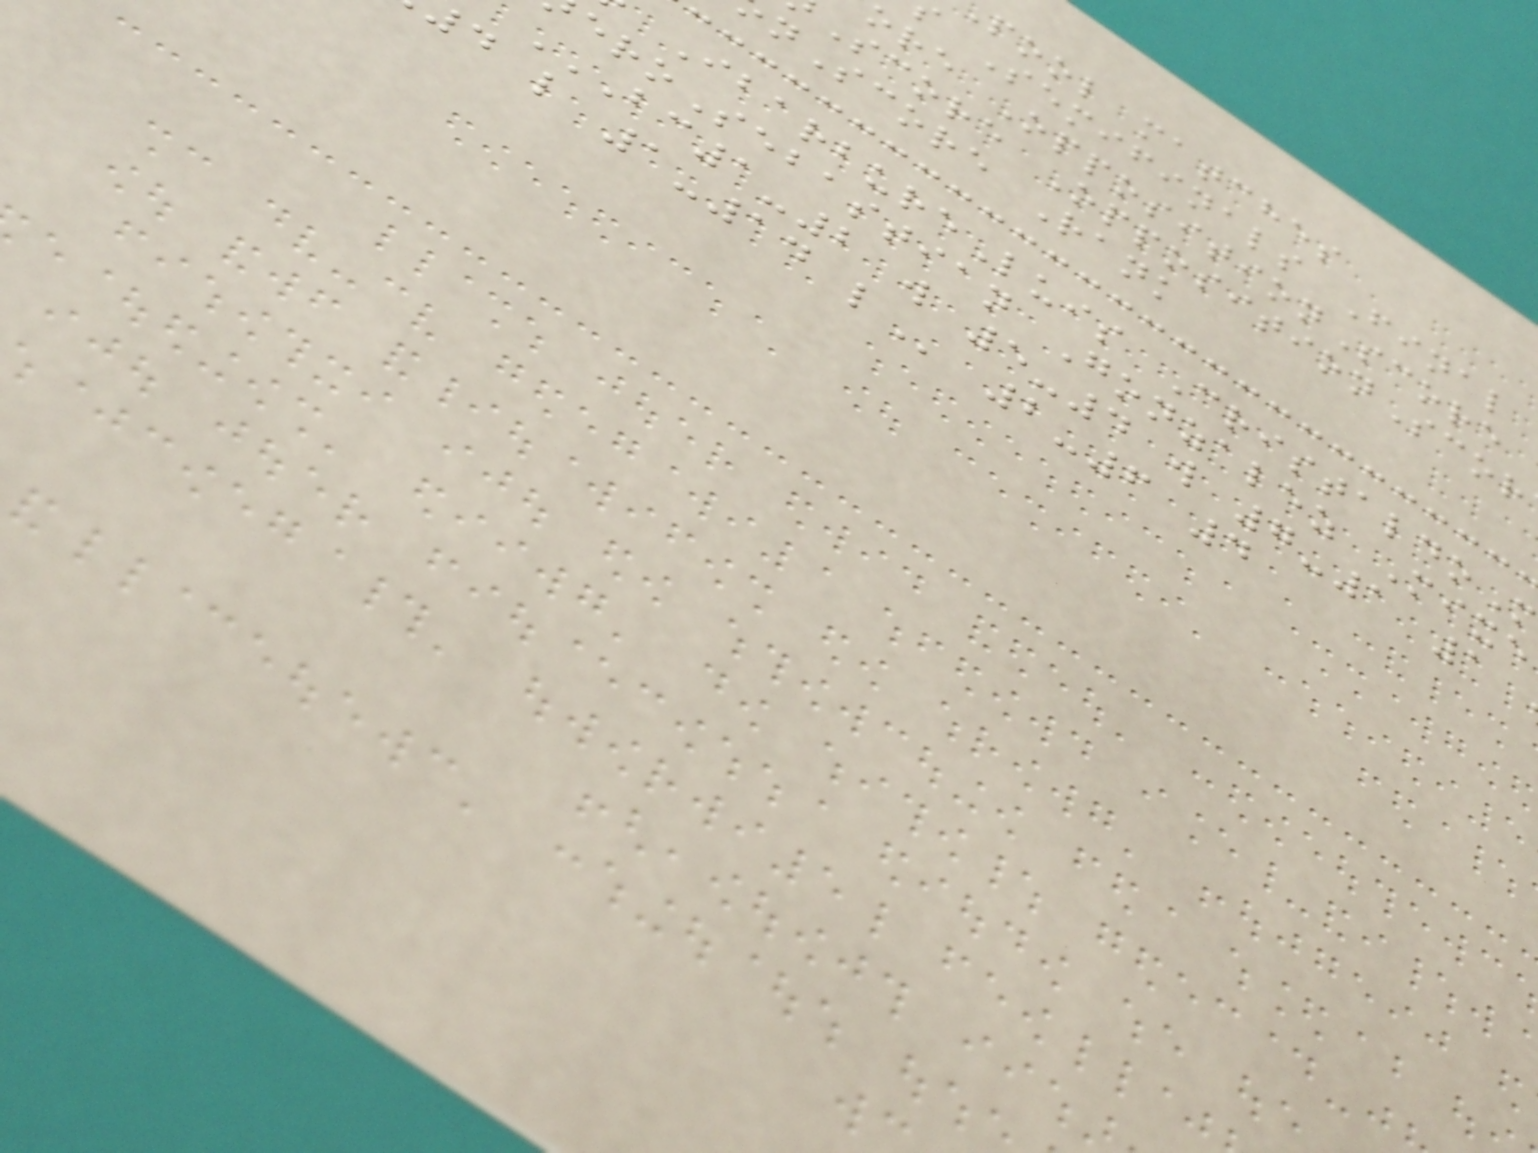pool matches
Semifinals Final
ore OppositionScore
Score OppositionScor
nScore Rank
IbarbureLuis CristaldoM
eroSebastian Gonzalez Mixe
d l 1-14
